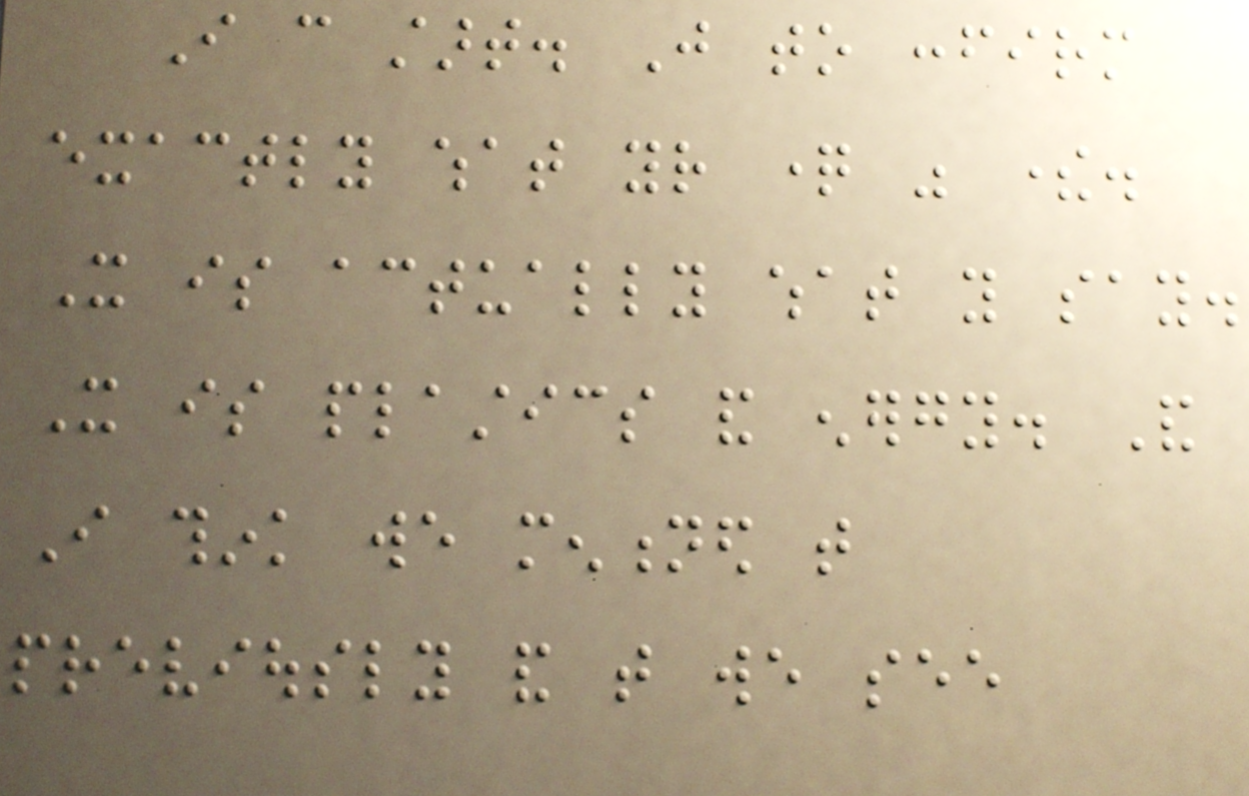I can start. Just to confirm
exactly what your question was there.
It is actually what you say.
It is plastics and energy. And
I think we mentioned that
previously and that we see
